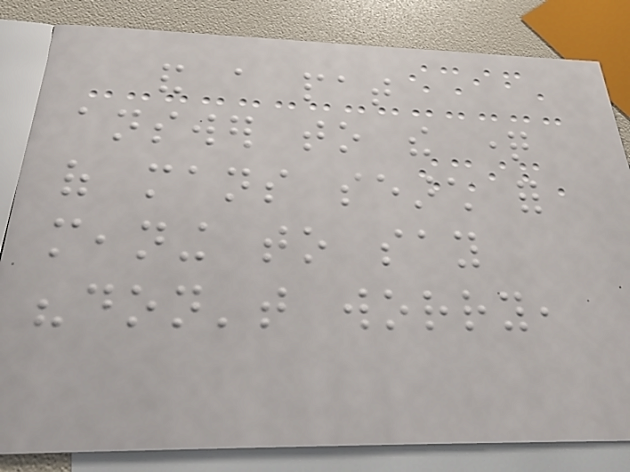and a pat
answer to the question
of mans search for
meaning to say
"don't worry,
